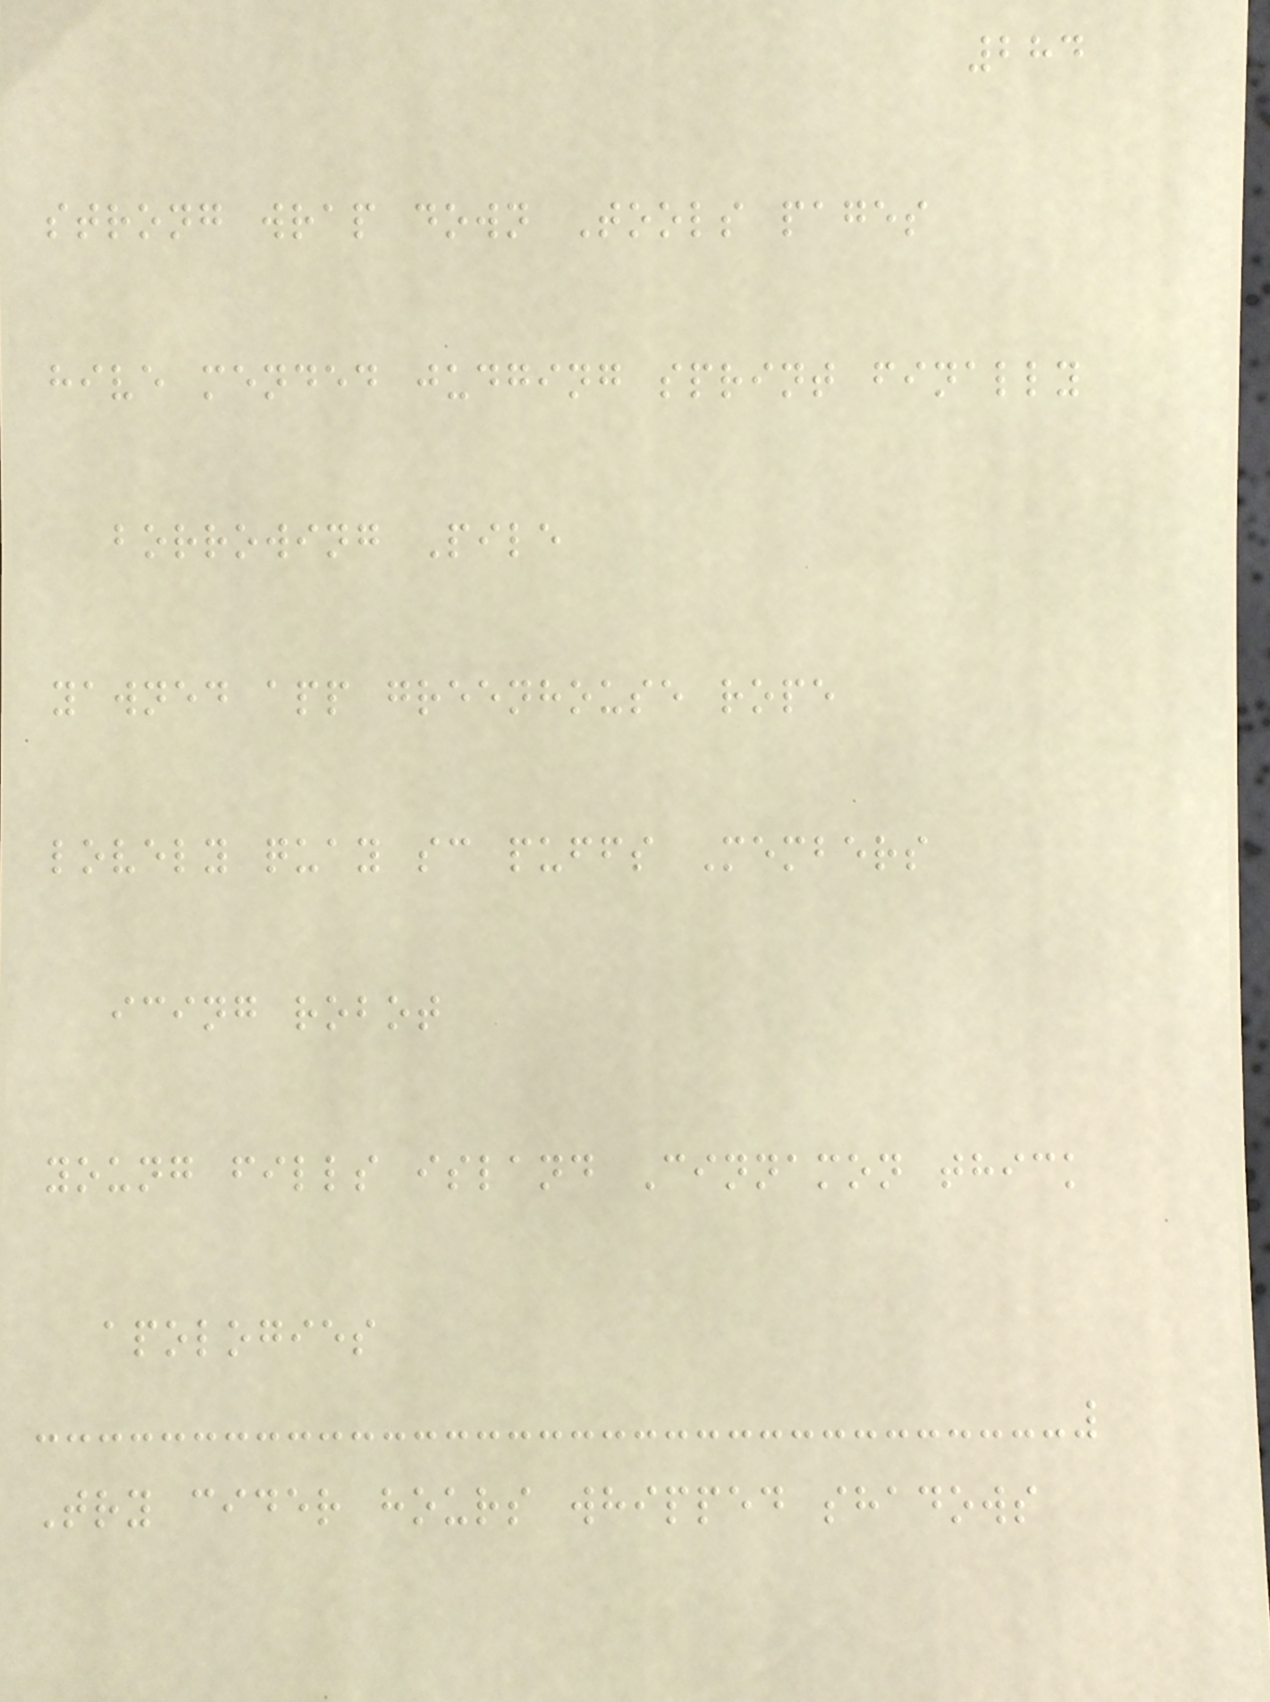284
strong wrap down Tools pages
hive mended judging sprint finally
borrowing Pile
yawned app greenhouse rope
lovely quay sc puffs Members
icing robot
young fills island Cinnamon thick
apologies
Try cider hours whipped shadows
